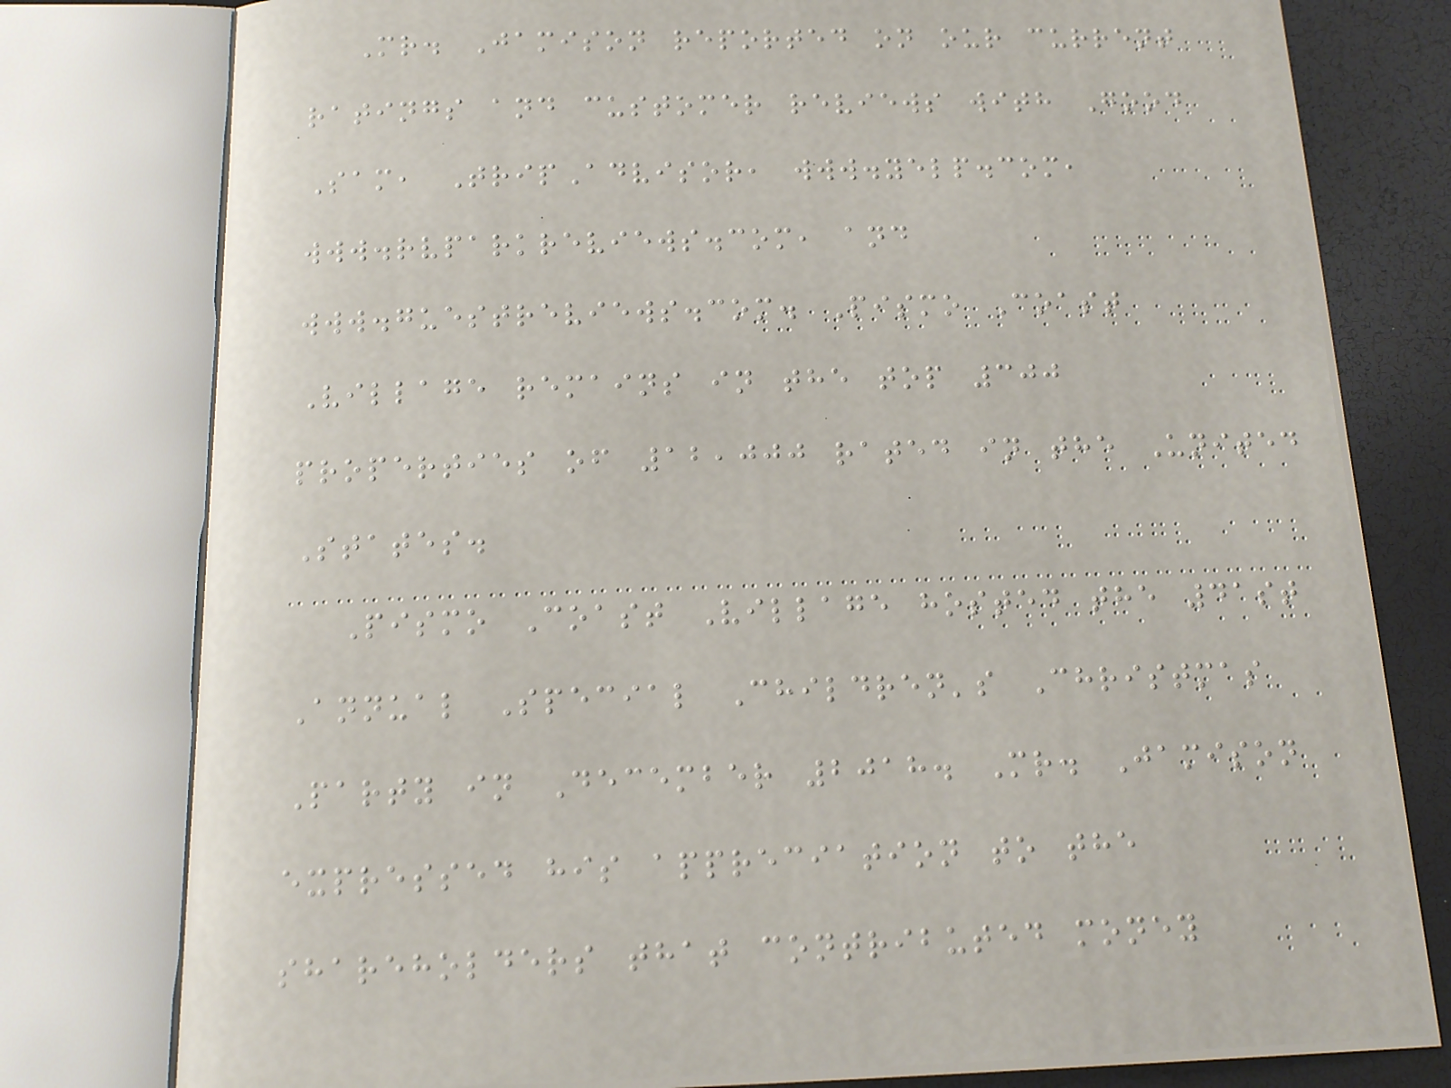Mr. Jamison reported on our current
ratings and customer reviews with Good
Sam, TripAdvisor, www.yelp.com,
www.rvparkreviews.com, and
www.guestreviews.com. Pismo Coast
Village remains in the top 300
properties of 12,000 rated in the United
States.
Pismo Coast Village hosted the 41st
Annual Special Children's Christmas
Party in December 2018. Mr. Jamison
expressed his appreciation to the
shareholders that contributed money
